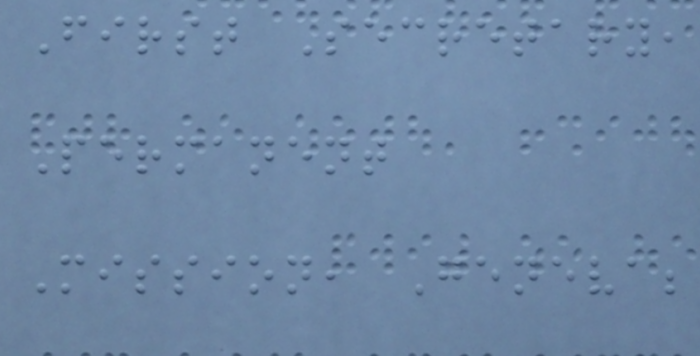First Secretary,
Permanent
Mission, Geneva;
